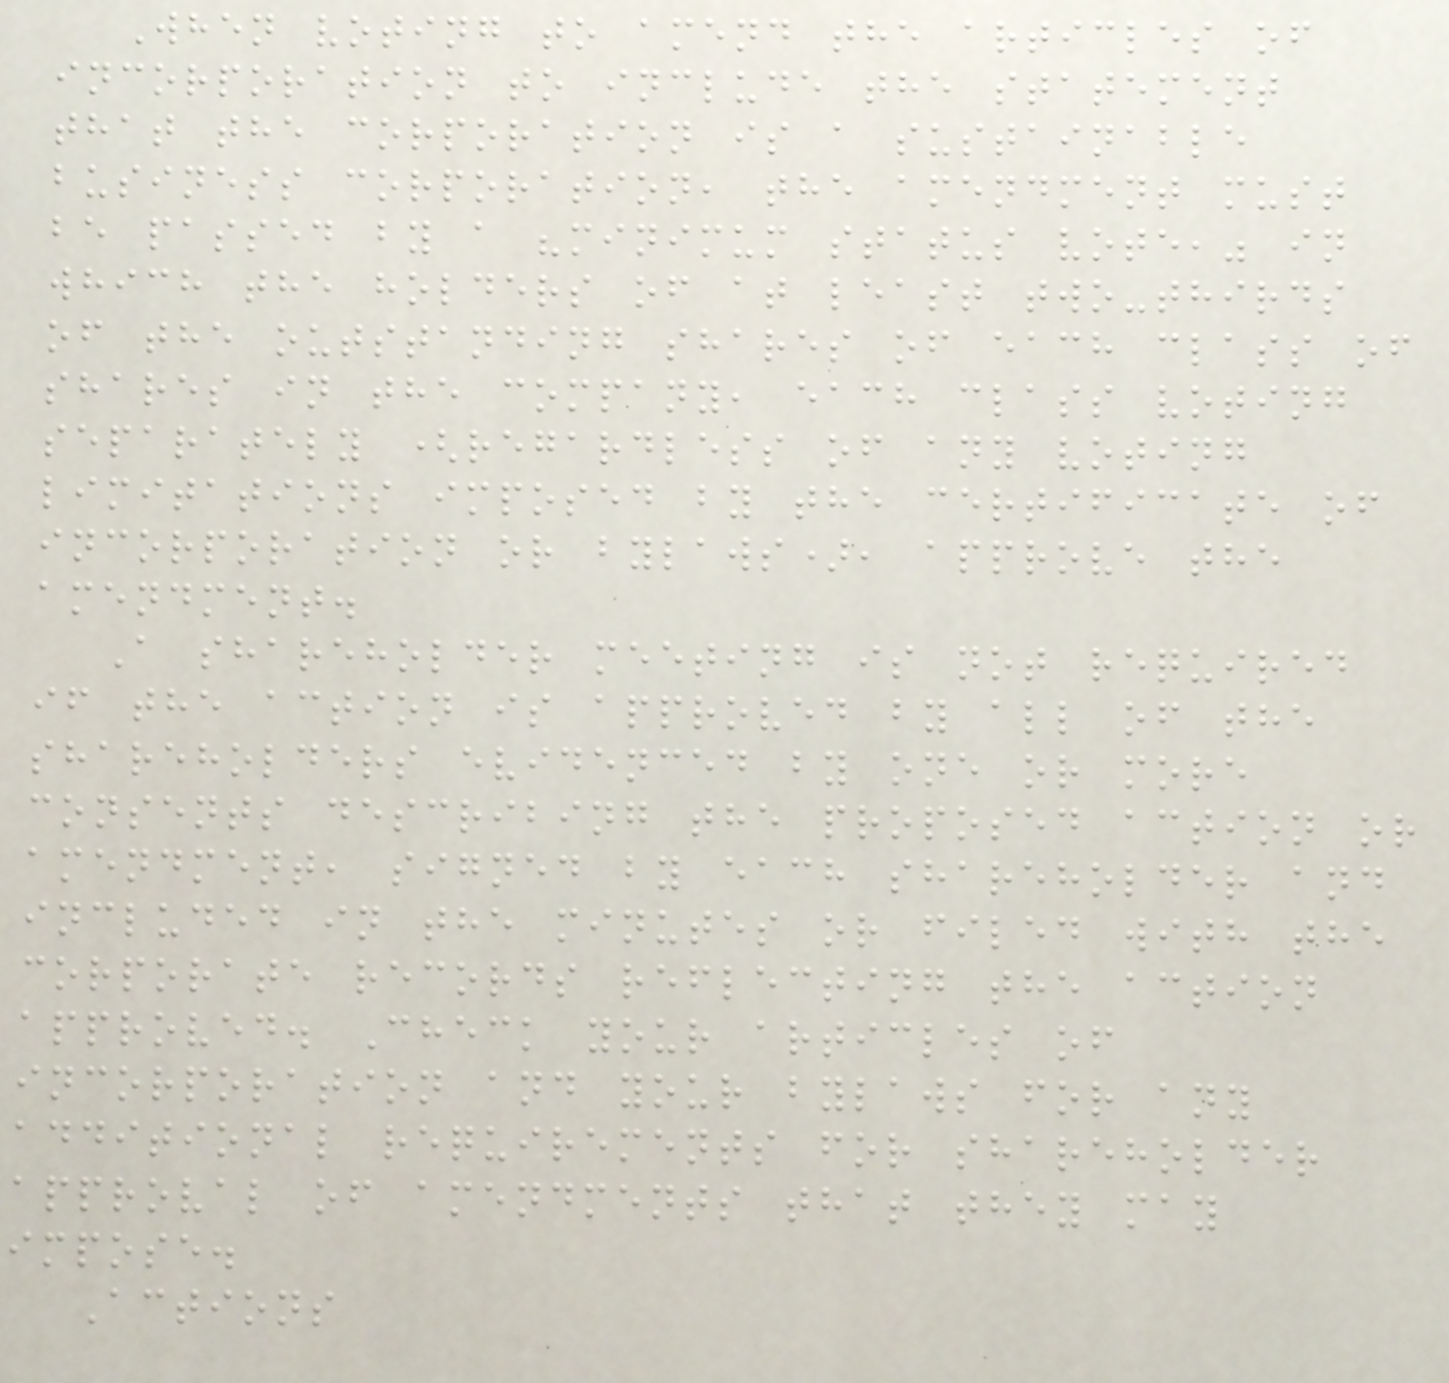When voting to amend the articles of
incorporation to include the statement
that the corporation is a sustainable
business corporation, the amendment must
be passed by a "minimum status vote," in
which the holders of at least two-thirds
of the outstanding shares of each class of
shares in the company, each class voting
separately (regardless of any voting
limitations imposed by the certificate of
incorporation or bylaws), approve the
amendment.
A shareholder meeting is not required
if the action is approved by all of the
shareholders evidenced by one or more
consents describing the proposed action or
amendment, signed by each shareholder and
included in the minutes or filed with the
corporate records reflecting the action
approved. Check your articles of
incorporation and your bylaws for any
additional requirements for shareholder
approval of amendments that they may
impose.
Actions
